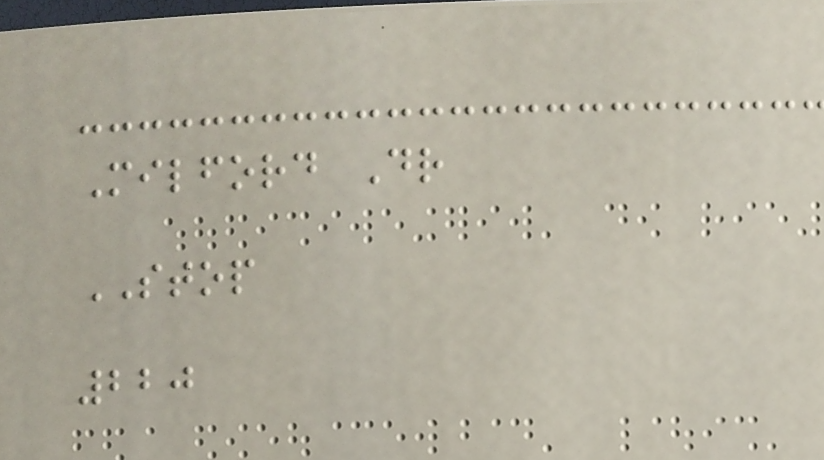Milford Dr
STOP
220
